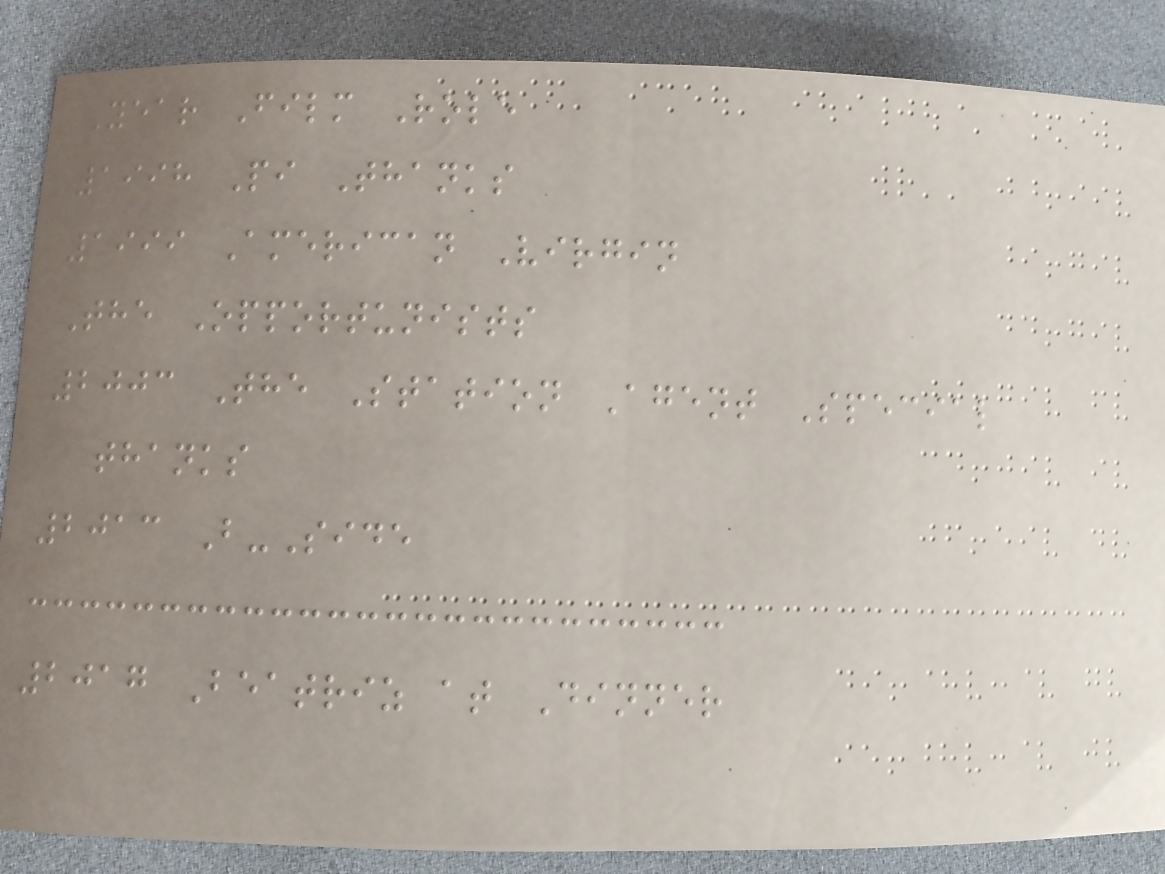Year Film Role
1998 Pi Thanks
1999 American Virgin
The Opportunists
2003 The Station Agent Special
thanks
2013 B-Side
2017 Beatriz at Dinner
